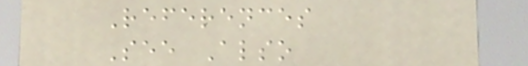References
See Also
